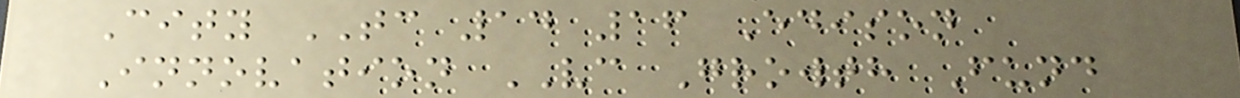City TC 14 16 Edison
Innovation VC Growth Fund
